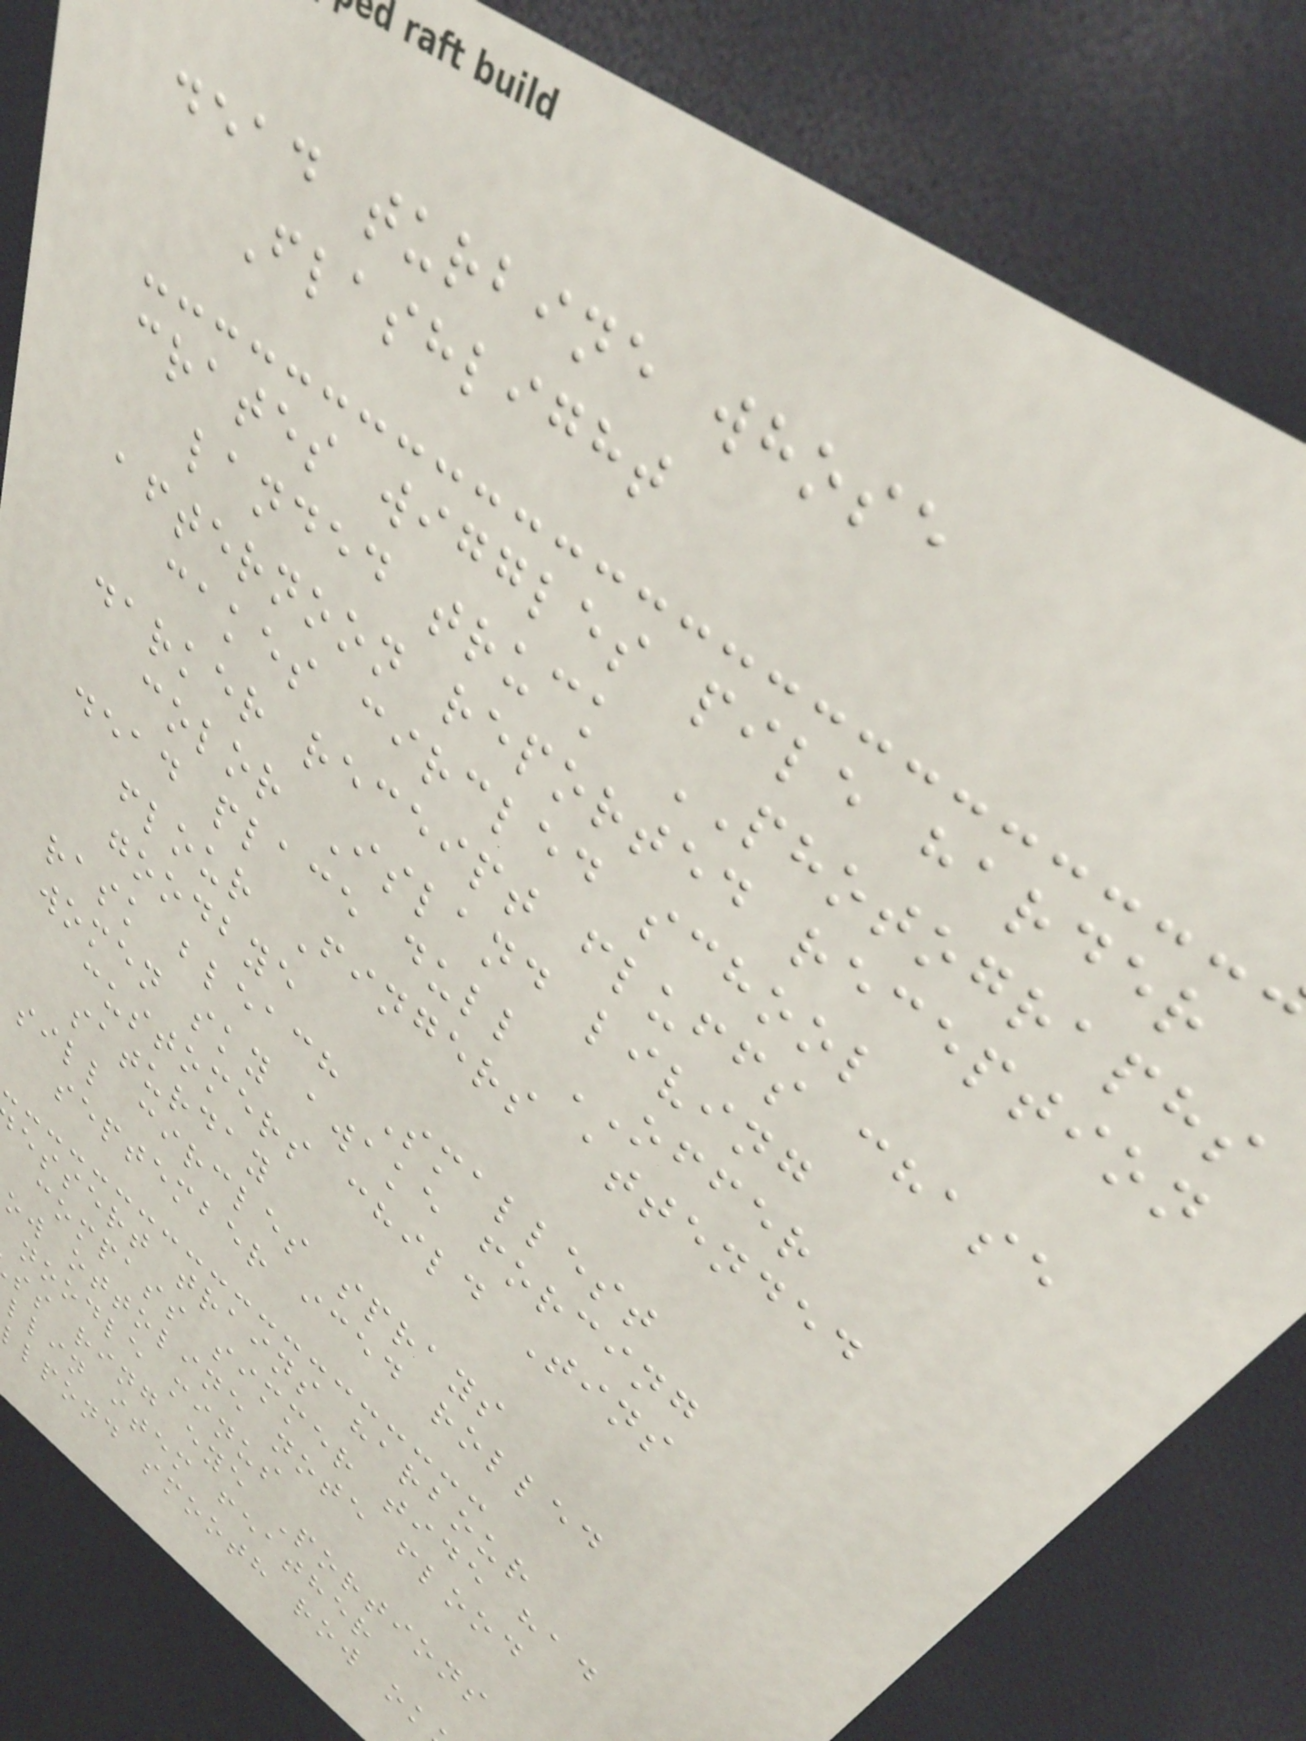dead turbine whose
Flashlight
crates wiggles pile harder
landed truck PHOTOGRAPHS
afternoon reported reception
cakes circled school
darker receipt fluffs chase
color Island living
dead place dull OFFER
flour Fingers attended
goodbye
rask bleach Smallest
women sky awake forcing
customers child Tins
saturday
sill circles sprays
september iced rolled
essert trains harbour
compass simmer tide had
ow ottoline note flood
noodle minus
ss ring eye Portions
llin item feather
llpond smooth row ok
